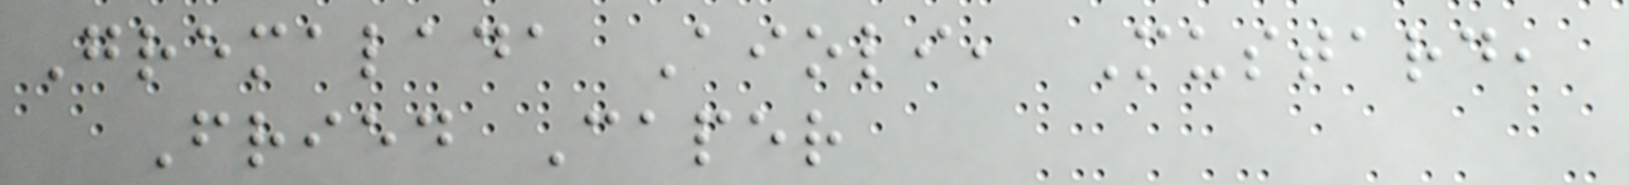Gremalada Aioli, Mustard,
Fried Caper
